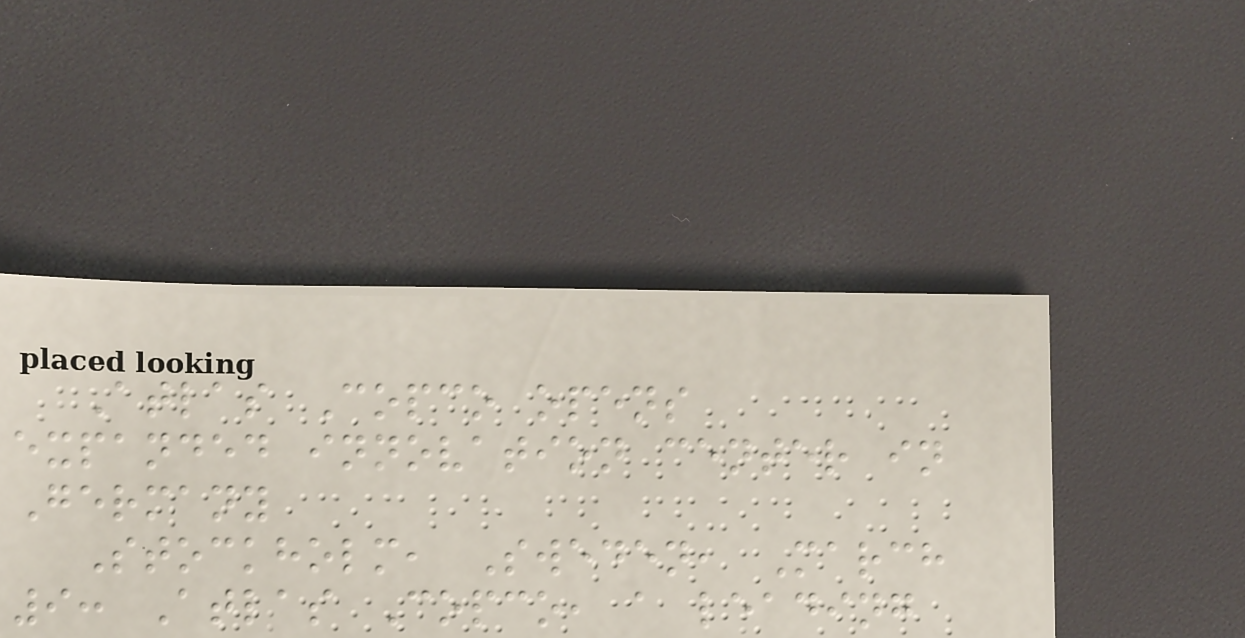Atlas Copco opens
expanded innovation center in
Germany
Stockholm, Sweden, March
9: Atlas Copco, a leading
